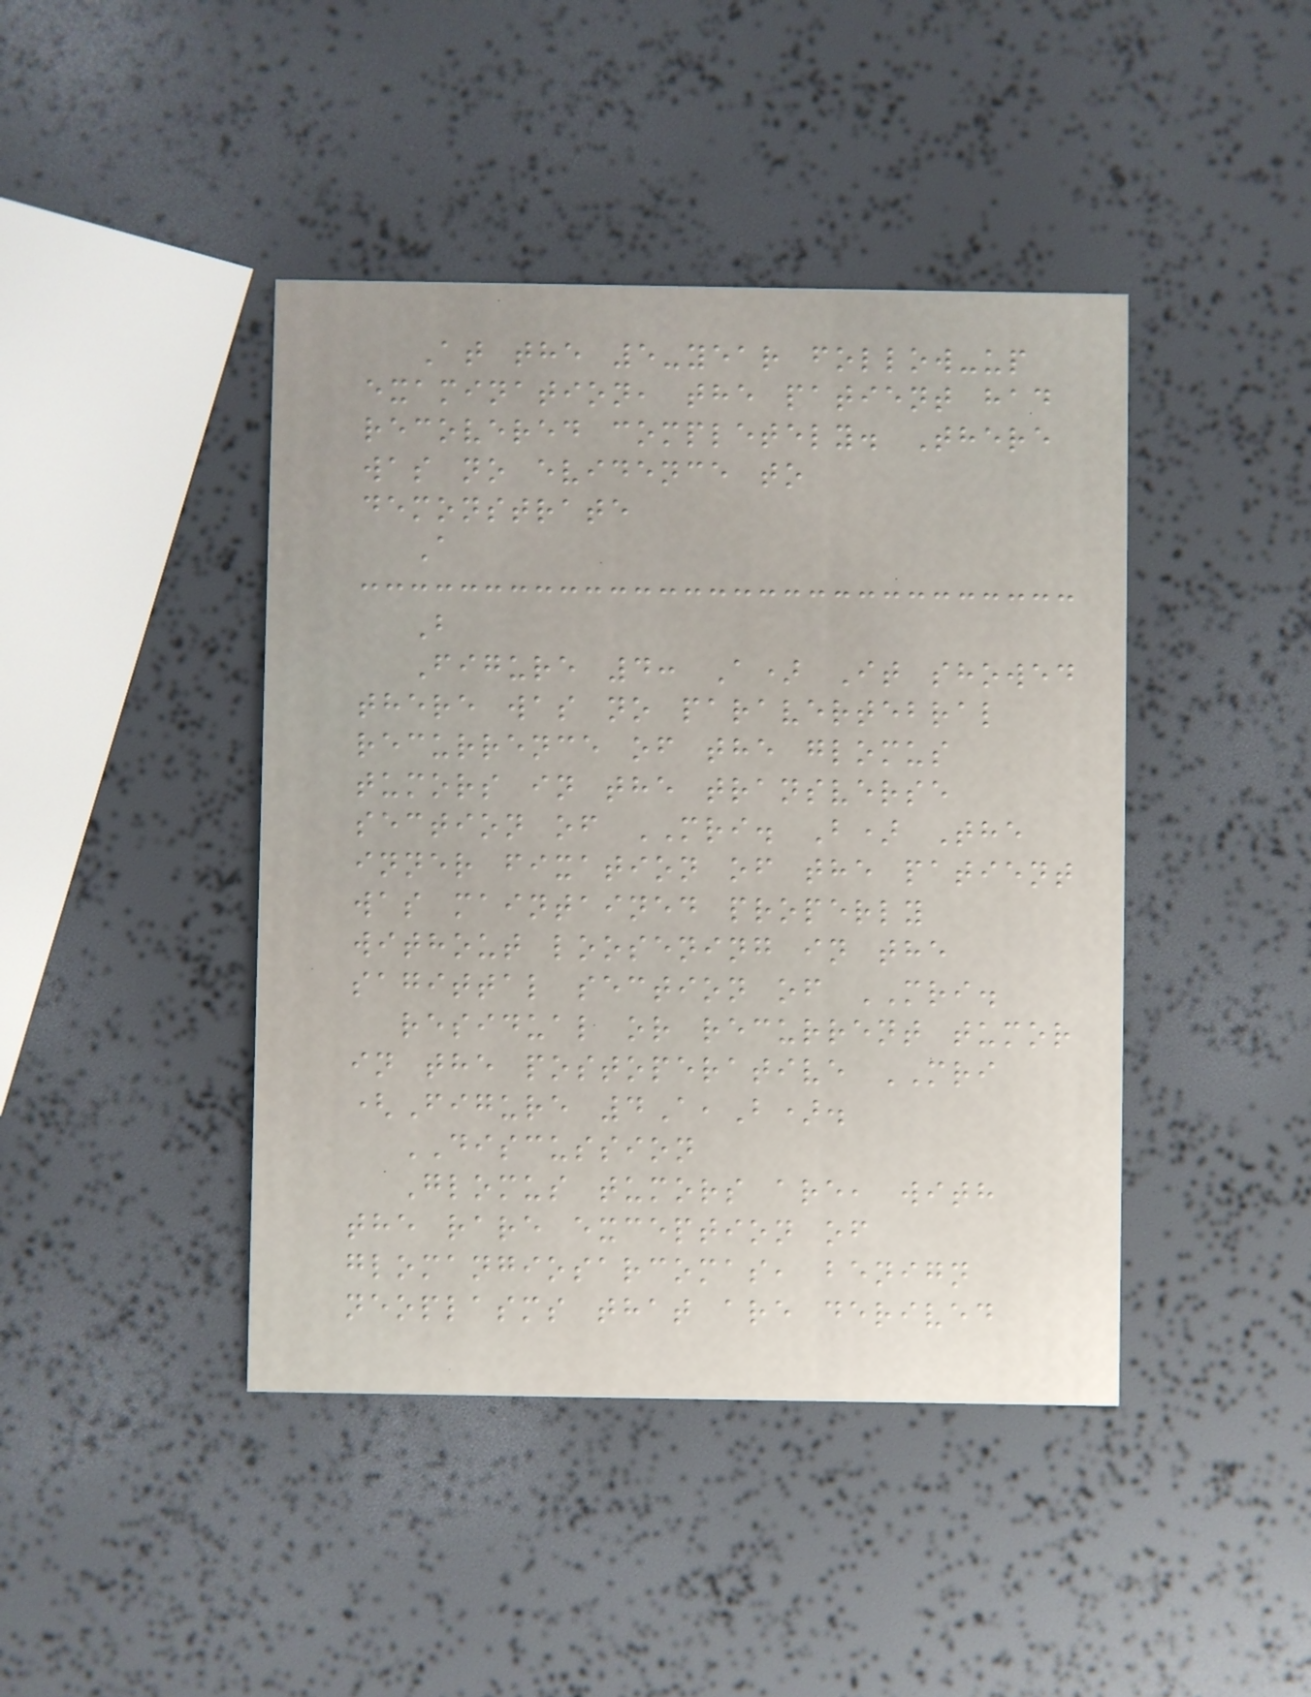At the 5-year follow-up
examination, the patient had
recovered completely. There
was no evidence to
demonstrate
A
B
Figure 4: A) It showed
there was no paravertebral
recurrence of the glomus
tumors in the transverse
section of MRI. B) The
inner fixation of the patient
was maintained properly
without loosening in the
sagittal section of MRI.
residual or recurrent tumor
in the postoperative MRI
(Figure 4A,B).
DISCUSSION
Glomus tumors are, with
the rare exception of
glomangiosarcomas, benign
neoplasms that are derived
